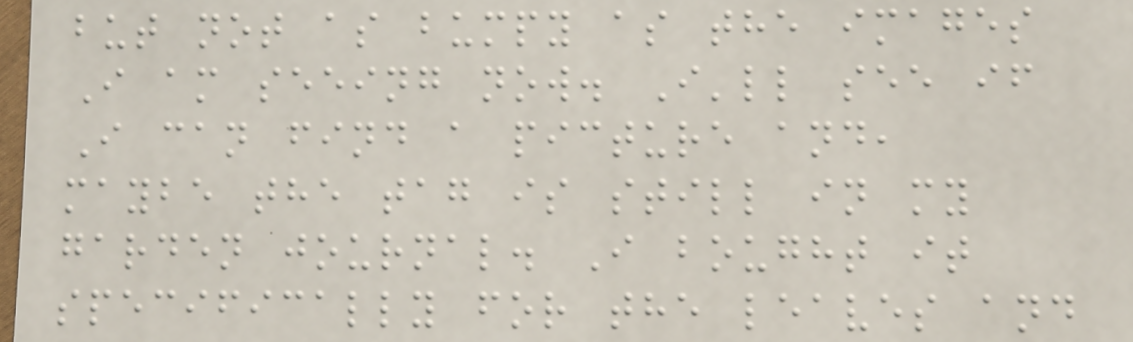but not as bumpy as the images
I am seeing now. I'll see if
I can find a picture and,
maybe the tag is still in my
garden journal. I bought it
specifically for the leaves and
